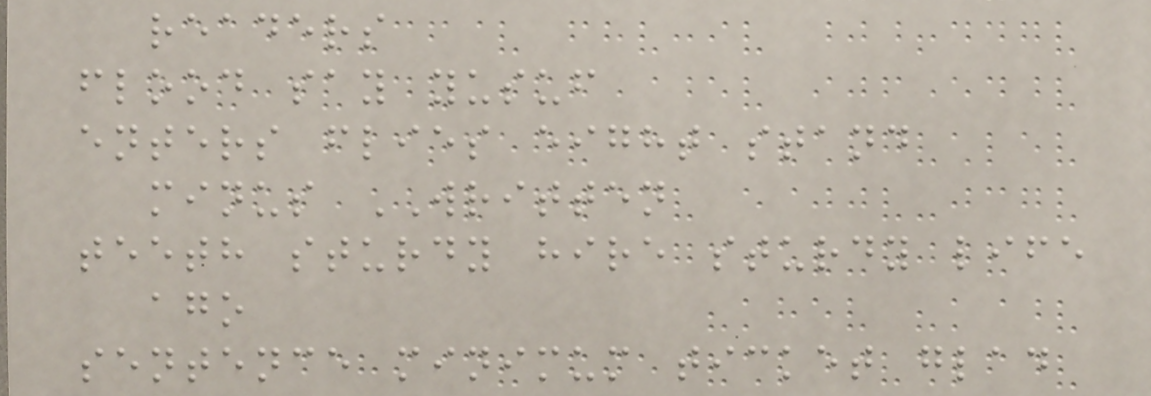readers
flood say yusuf
enters flies eight stand
minus WRITTEN
teeth sturdy hire sturdy life
ago
sentence minimum ticket glad
